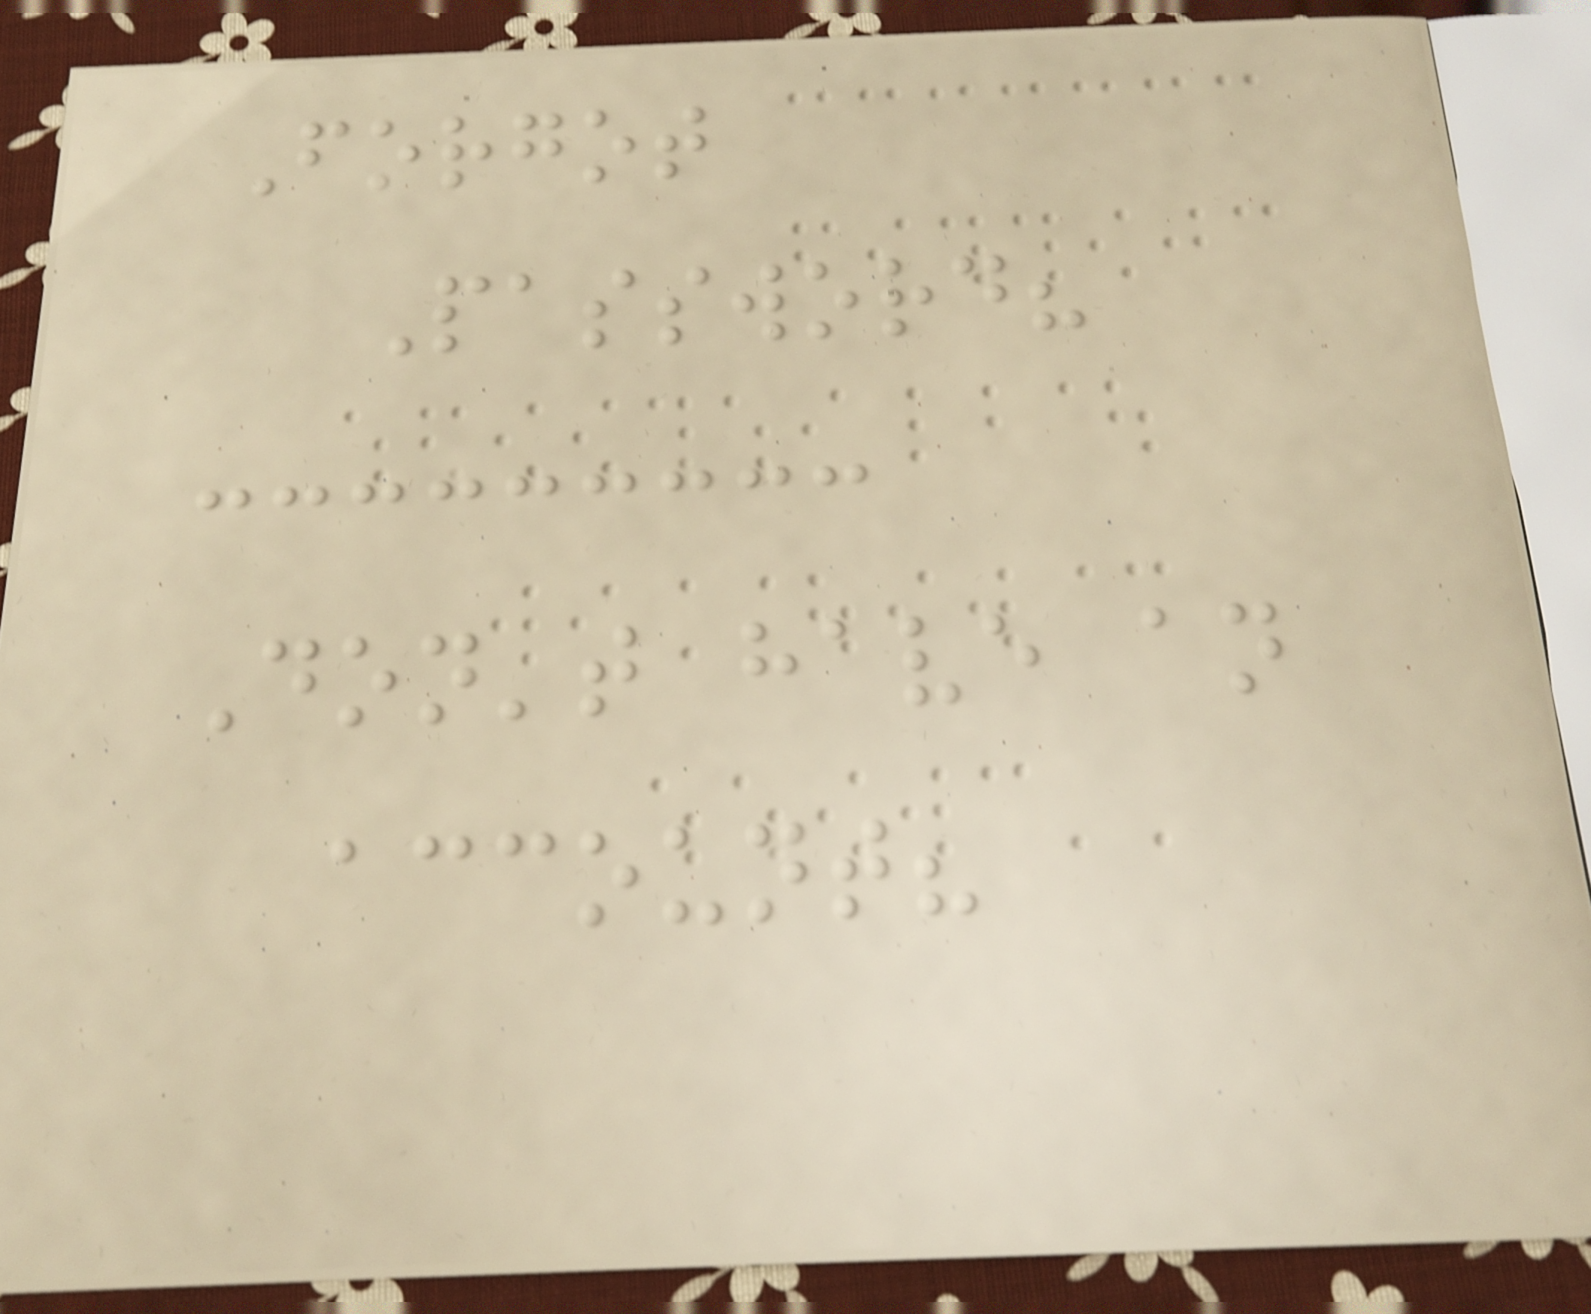Forgot
Password?
Don't have an
account?
